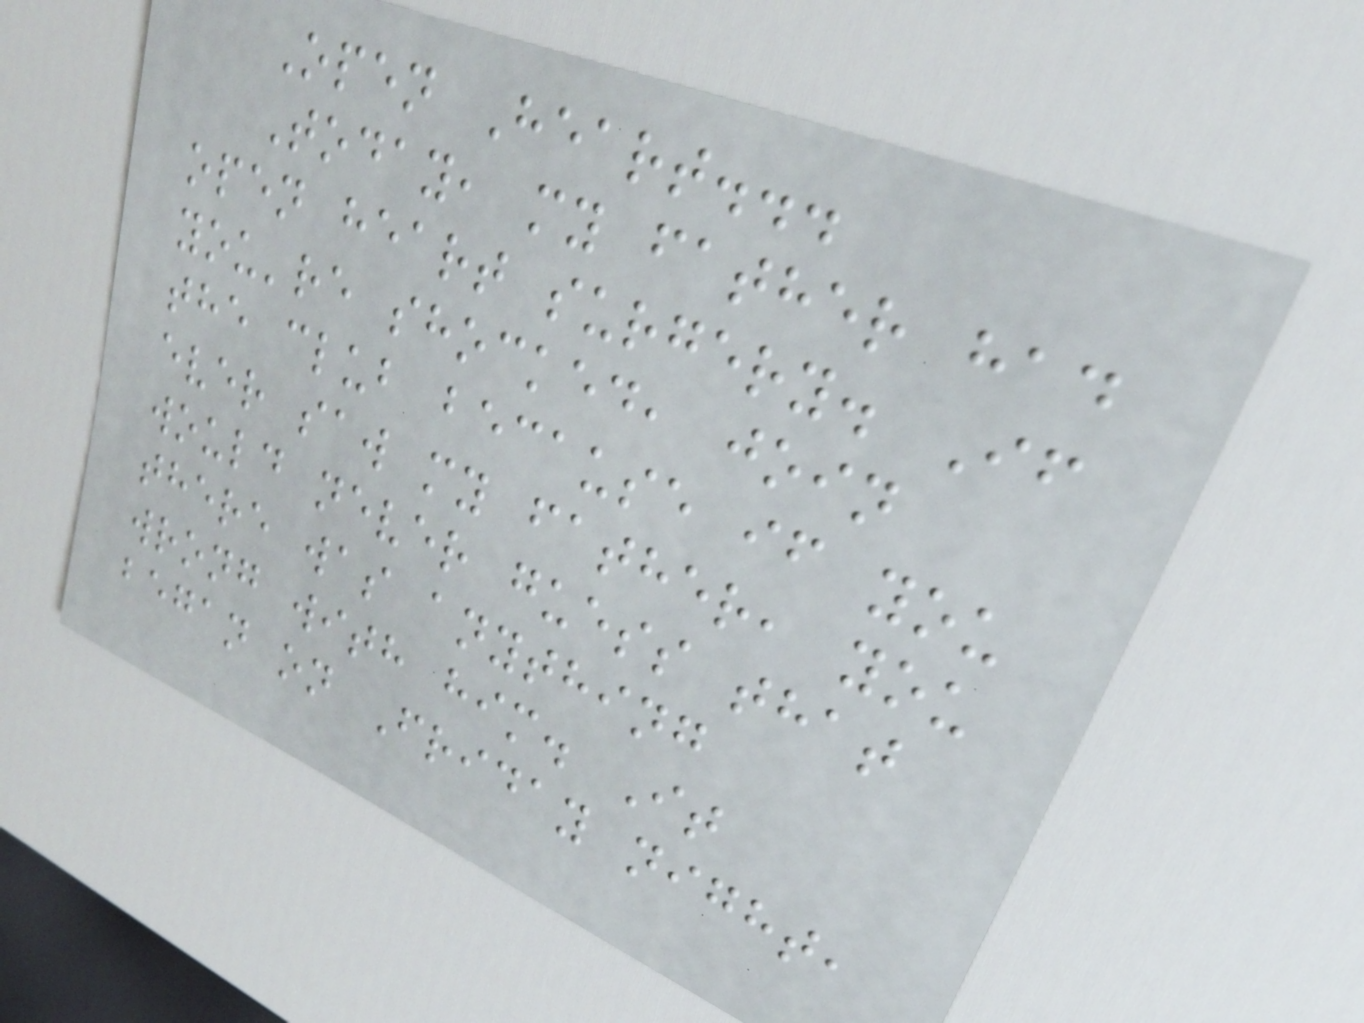Open Heart...
Today, my father had
open heart surgery. If
you're shocked, join
the club because if you
ever saw my father, you
would never guess that
there was anything
wrong with him. It
began on Friday night,
